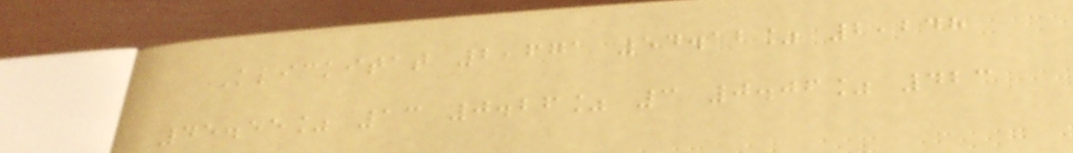Klickitat 2,671 54.12% 2,248
45.55% 13 0.26% 3 0.06% 423
